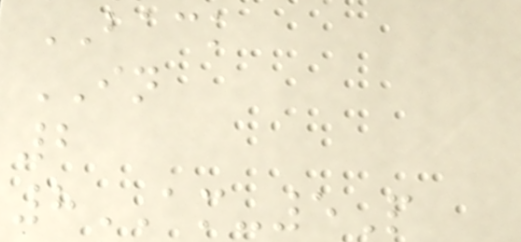BACK
IN
2
8AM-5P
